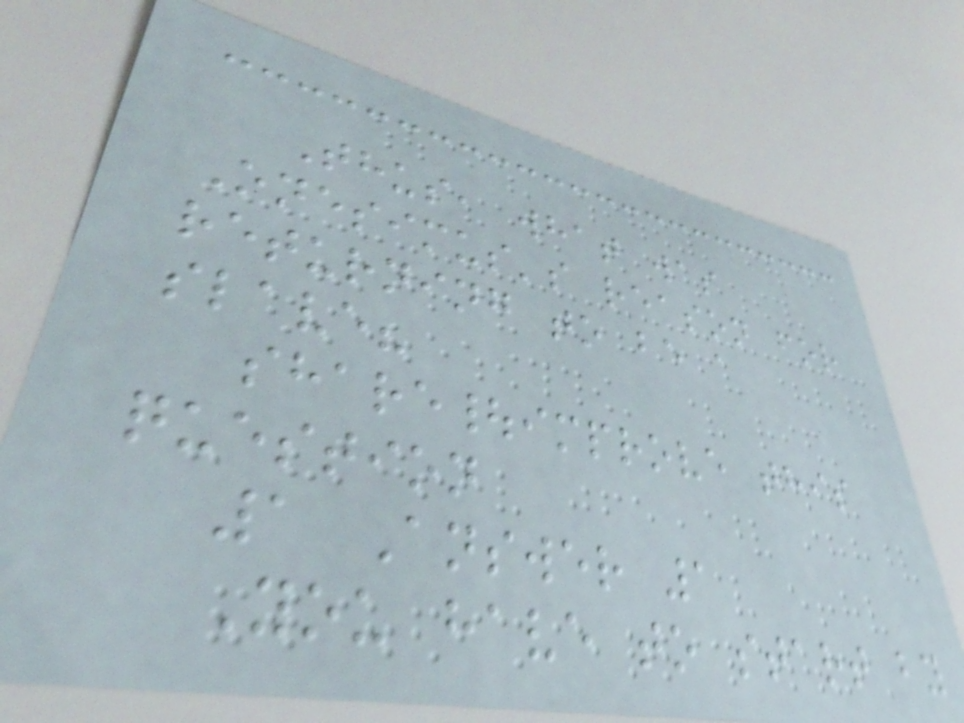Thus, what was
Onesimus's reason for
returning to be a
slave?
share|improve this
question
1 Answer 1
You have to start by
